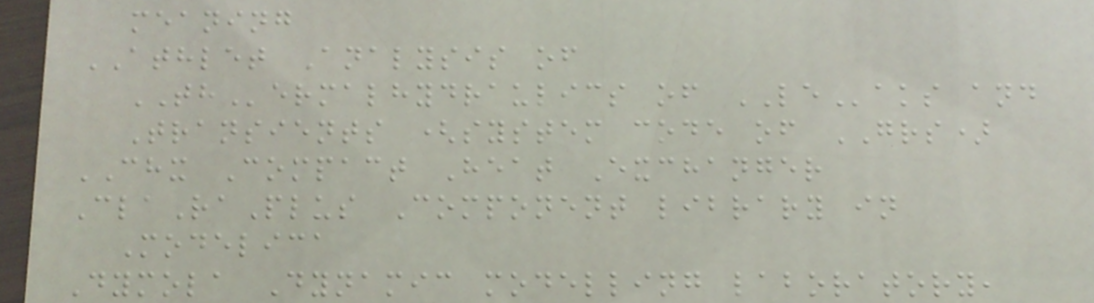meaning
ATHLET Analysis of
THermalhydraulics of LEaks and
Transients (system code of GRS)
CHX Compact Heat Exchanger
ClaRaPlus Component library in
Modelica
Dymola Dynamic modelling laboratory,
